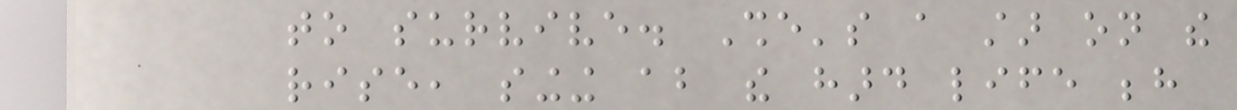to survive. She's a star on the
rise, singing about the hard life behind
